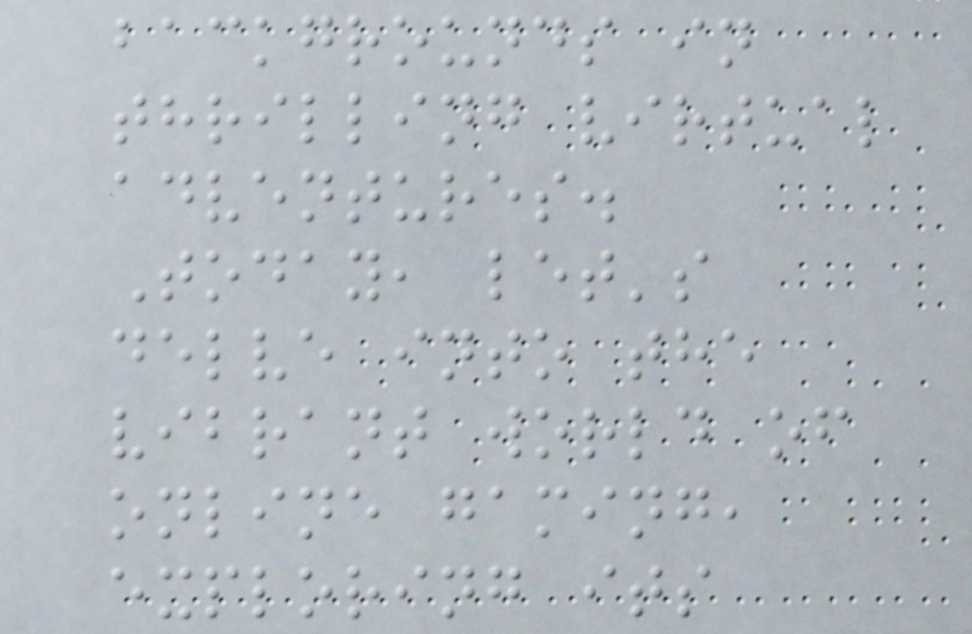backgrounds in
thrilling virtual
adventures.
Today, let's
delve into the
vibrant world of
online gaming,
exploring its
